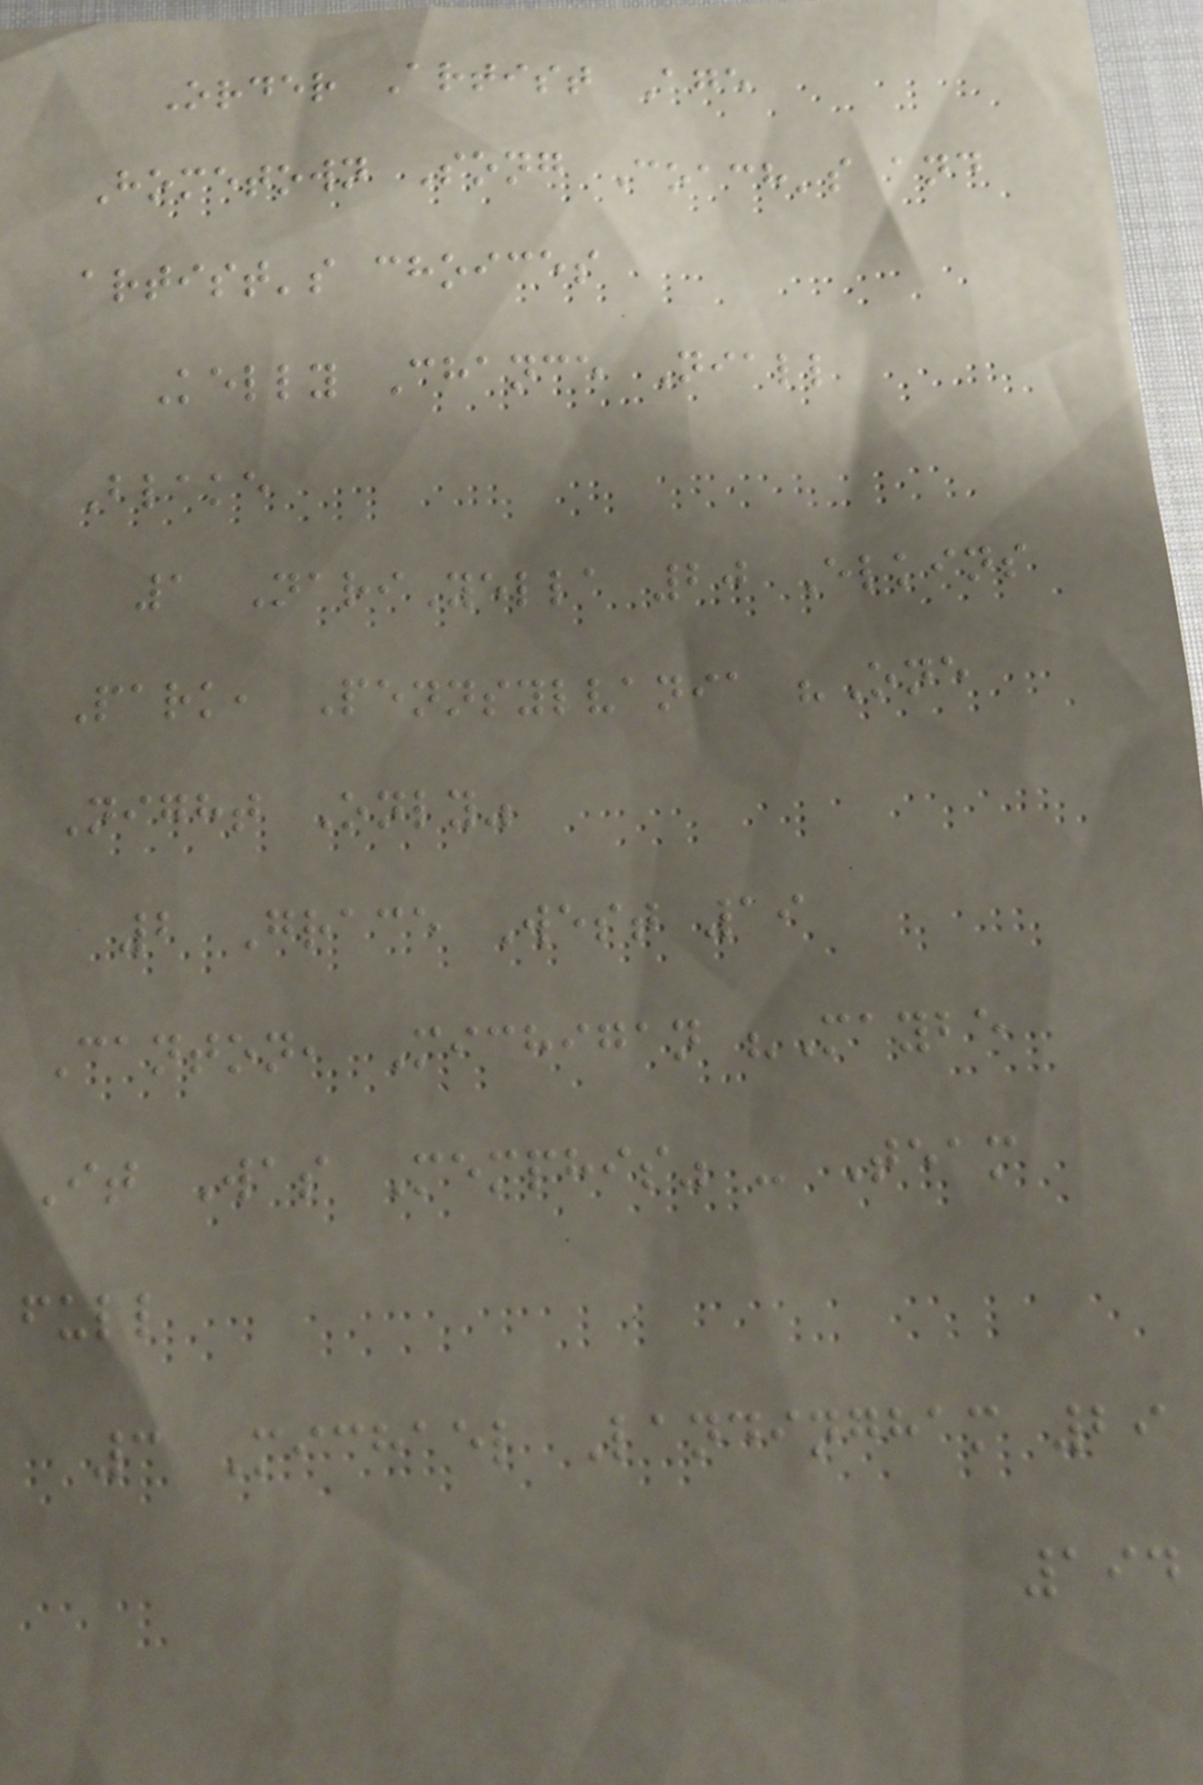Order Artist Age
Hometown Song Coach's and
artist's choices
Kelly Chance Niall
Blake
1 NariYella 20 Elkins
Park, Pennsylvania "One
Night Only"
2 Grace West 19
Canton, Michigan "Maybe
It Was Memphis" - Team
full
3 Michael Landingham 29
194
